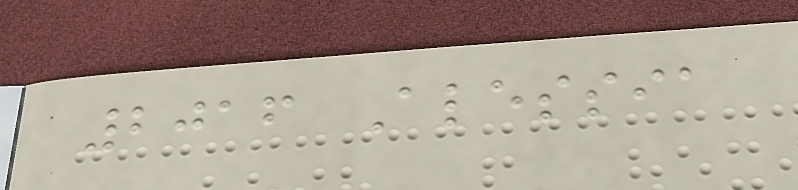2016 Alessia
